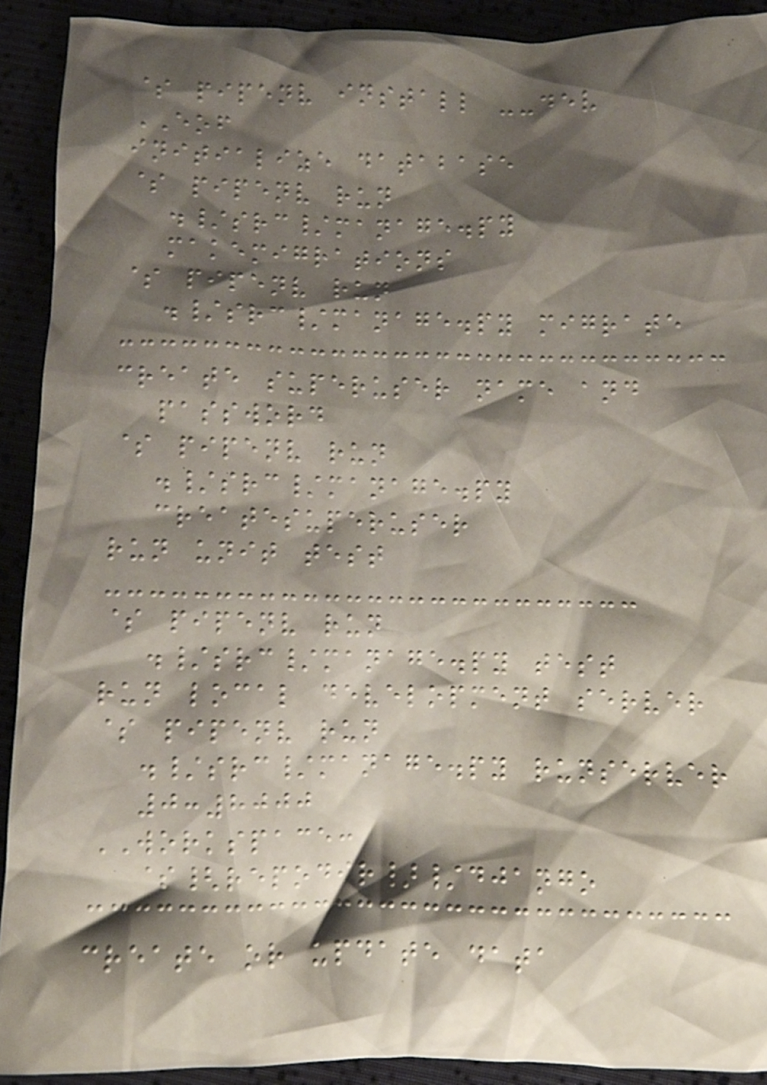$ pipenv install --dev
EOF
initialize database
$ pipenv run
./src/manage.py
makemigrations
$ pipenv run
./src/manage.py migrate
create superuser name and
password
$ pipenv run
./src/manage.py
createsuperuser
run unit test
$ pipenv run
./src/manage.py test
run local development server
$ pipenv run
./src/manage.py runserver
0:8000
WORKSPACE:
${repodir}/django
create or update data
